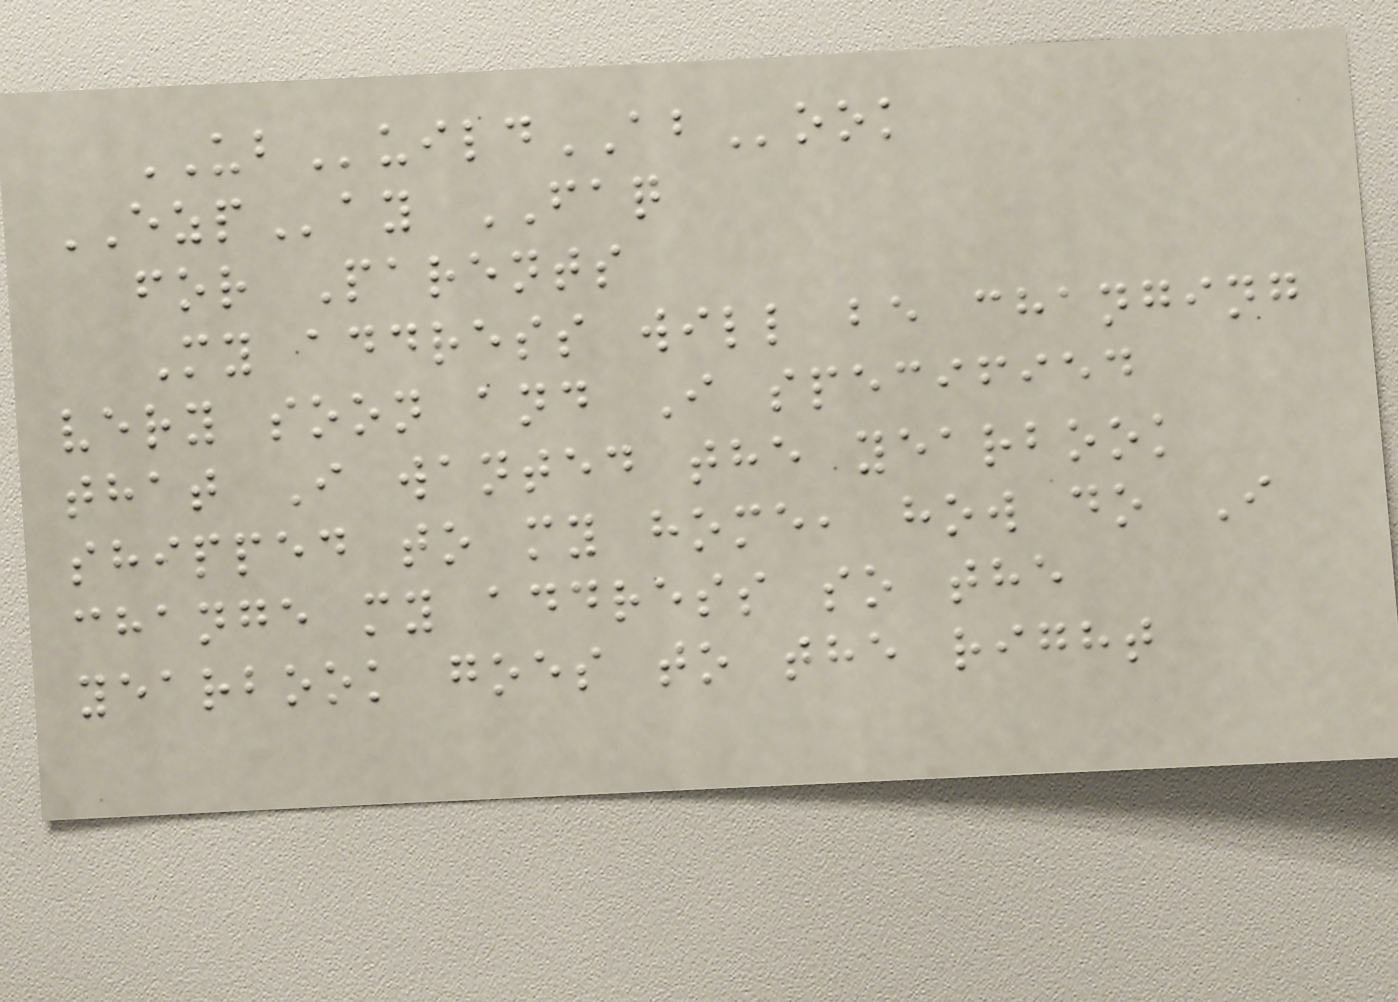UBuildABook
EZPay FAQ
for Parents
My address will be changing
very soon and I specified
that I wanted the yearbook
shipped to my home, how do I
change my address so the
yearbook goes to the right
